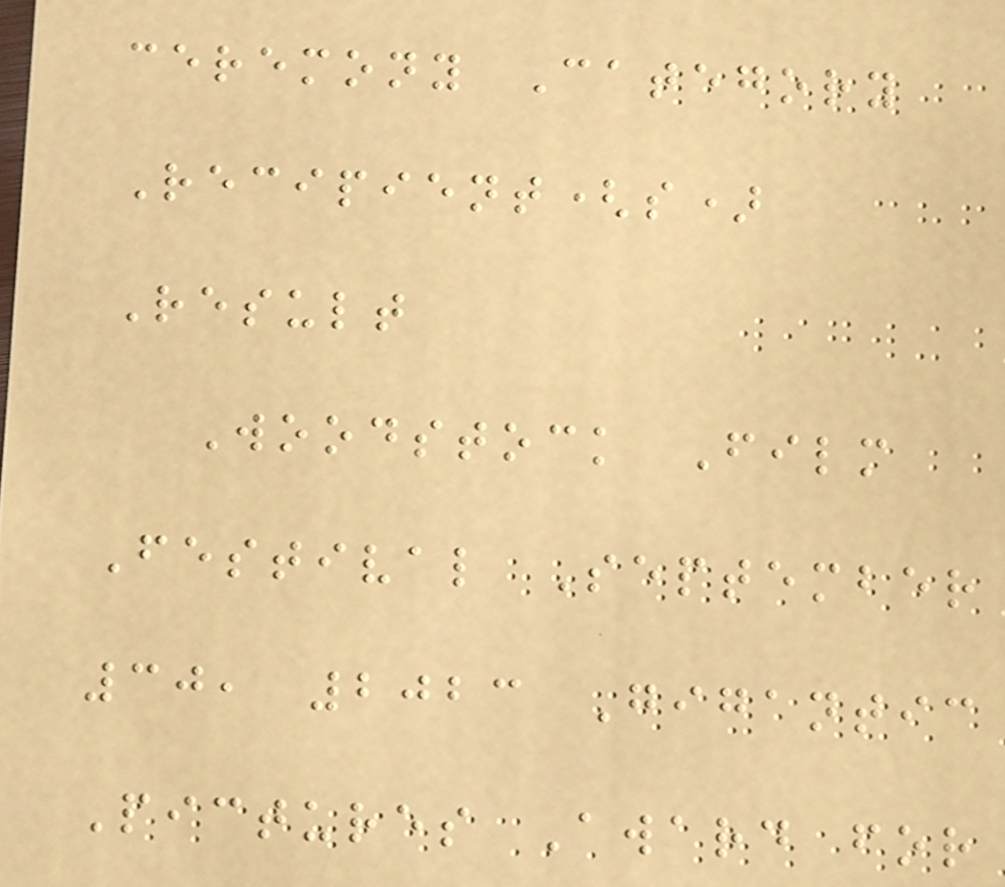ceremony Category
Recipient(s)
Result
Woodstock Film
Festival September
30, 2023 Gigantic
Pictures Award for
